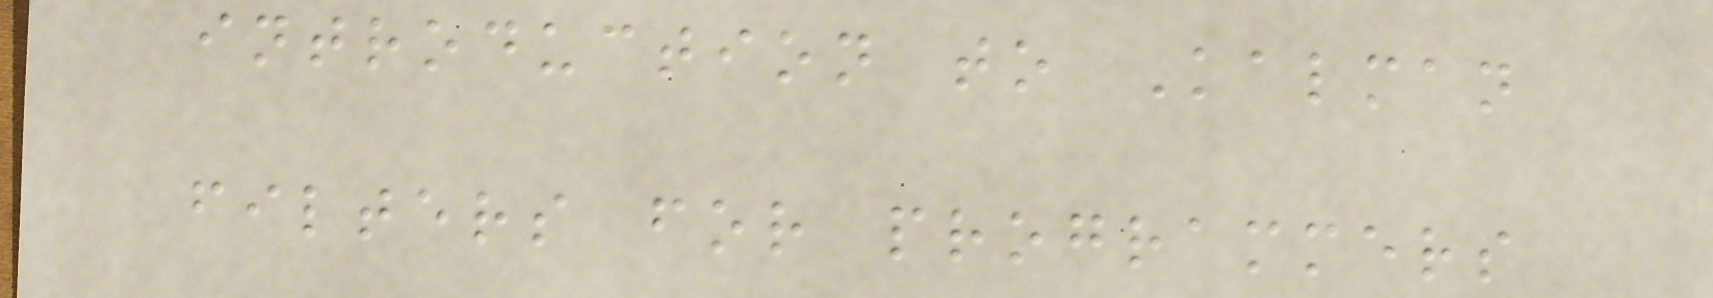introduction to Kalman
filters for programmers
